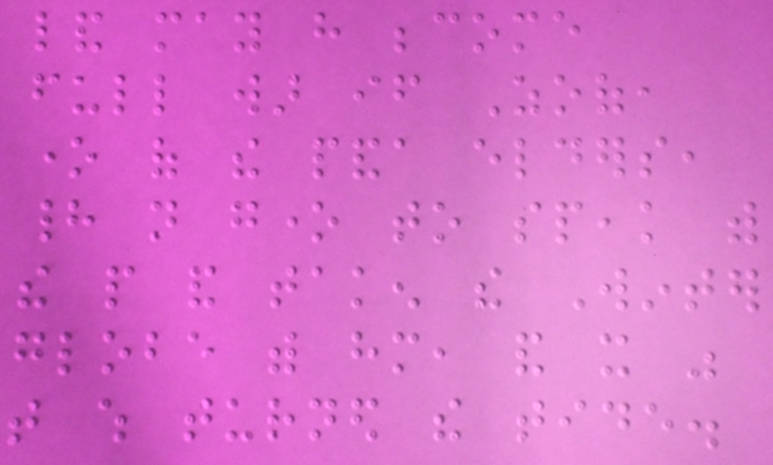land may have become
full war if Zoof,
one of the panda elders,
had not gone to speak with
the people and taken the Winter
globe with him, and it was
that which turned the tide.
